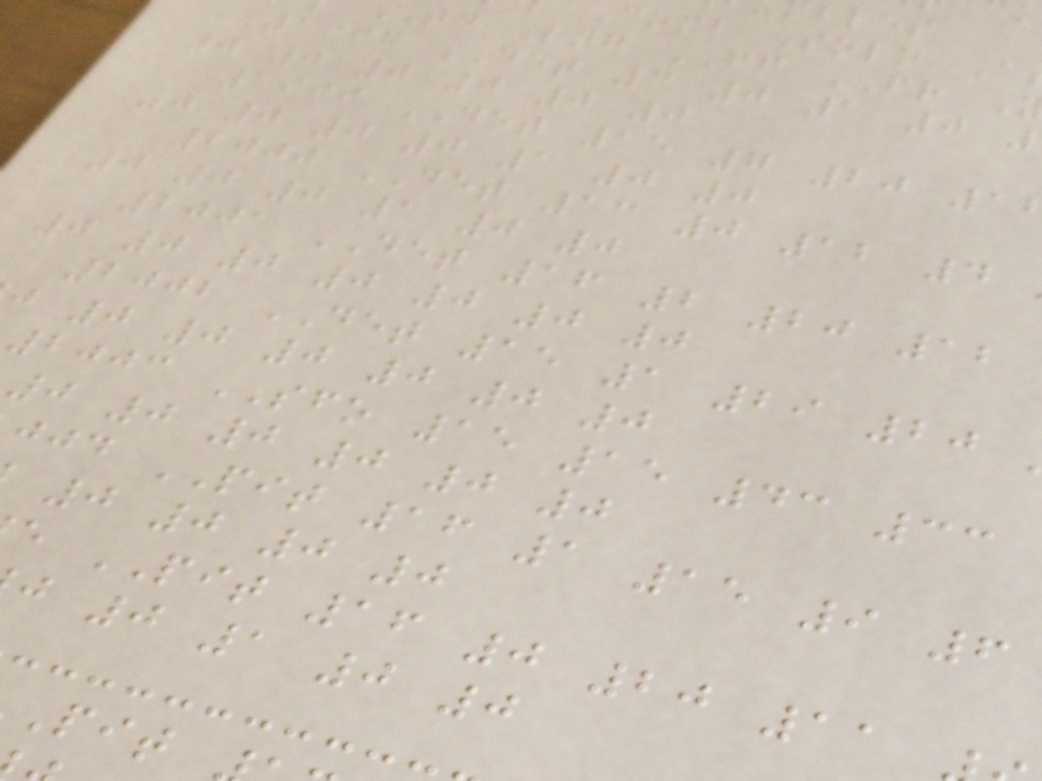comb Solo A
td Lng FF FR
1997 DET 3 0 1 0
0 0 0 0 0 0
1999 DET 15 7 20 1
0 0 0 0 1 0 0
2000 DET 13 0 12 4
0 0 0 1 0 0
2001 DET 16 2 20 12
0 0 0 0 0 0 0
2002 DET 15 1 29 20
j 0 0 0 0 0 0
2003 SFO 15 15 43 33
0 0 0 0 0 0
jjd PIT 16 1 15 9 6
0 0 0 0
e PIT 16 0 20 11
j 0 1 0 0
